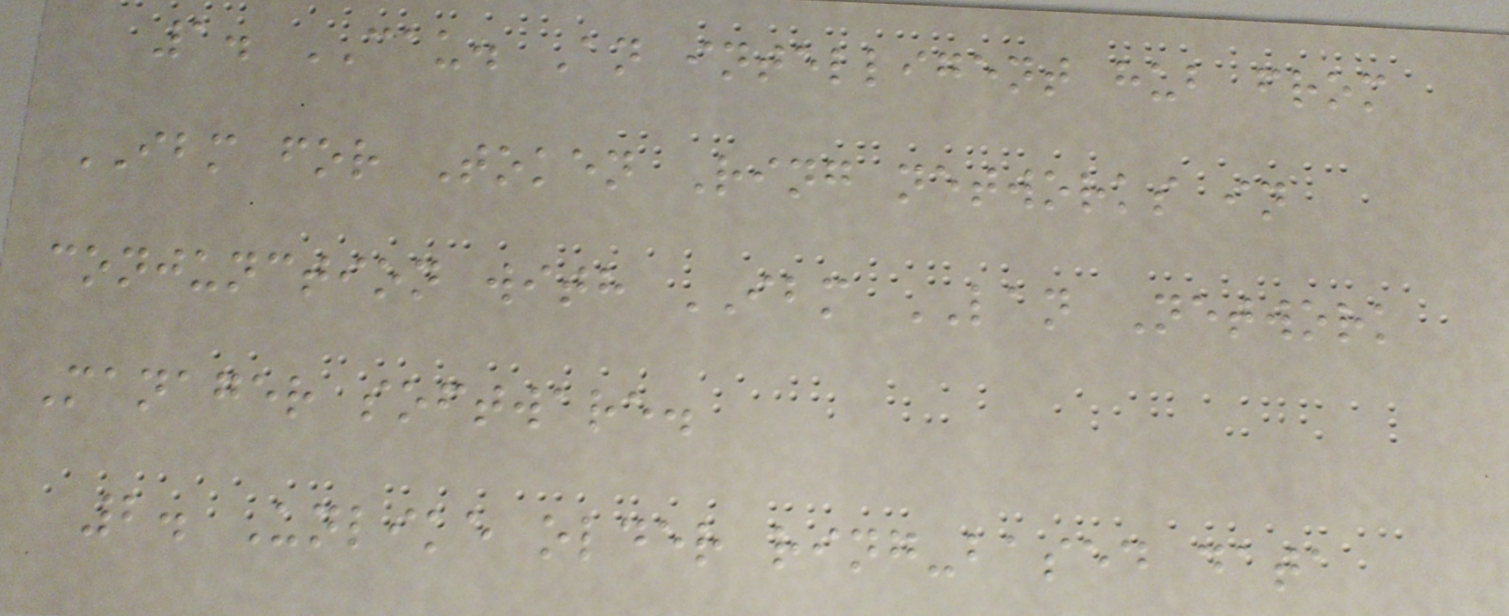1. CAU. An intelligent hub from
IBM for Token Ring networks in
conjunction with IBM LAN Network
Manager software.
2. Unlike older ring-based data
